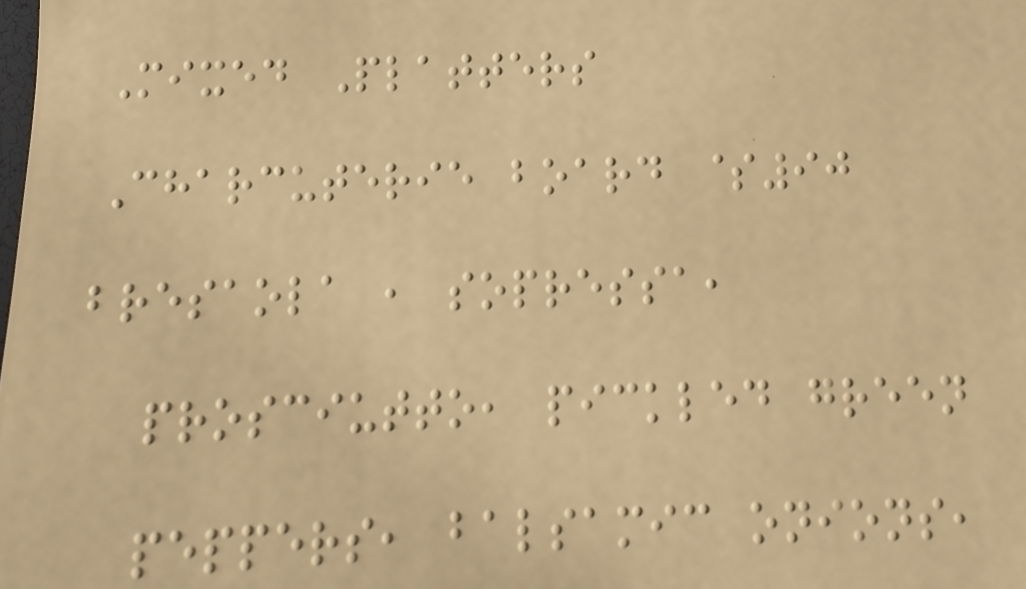Mixed Platters
Charcuterie board $90
bresaola , sopressa,
prosciutto, pickled green
peppers, balsamic onions,
